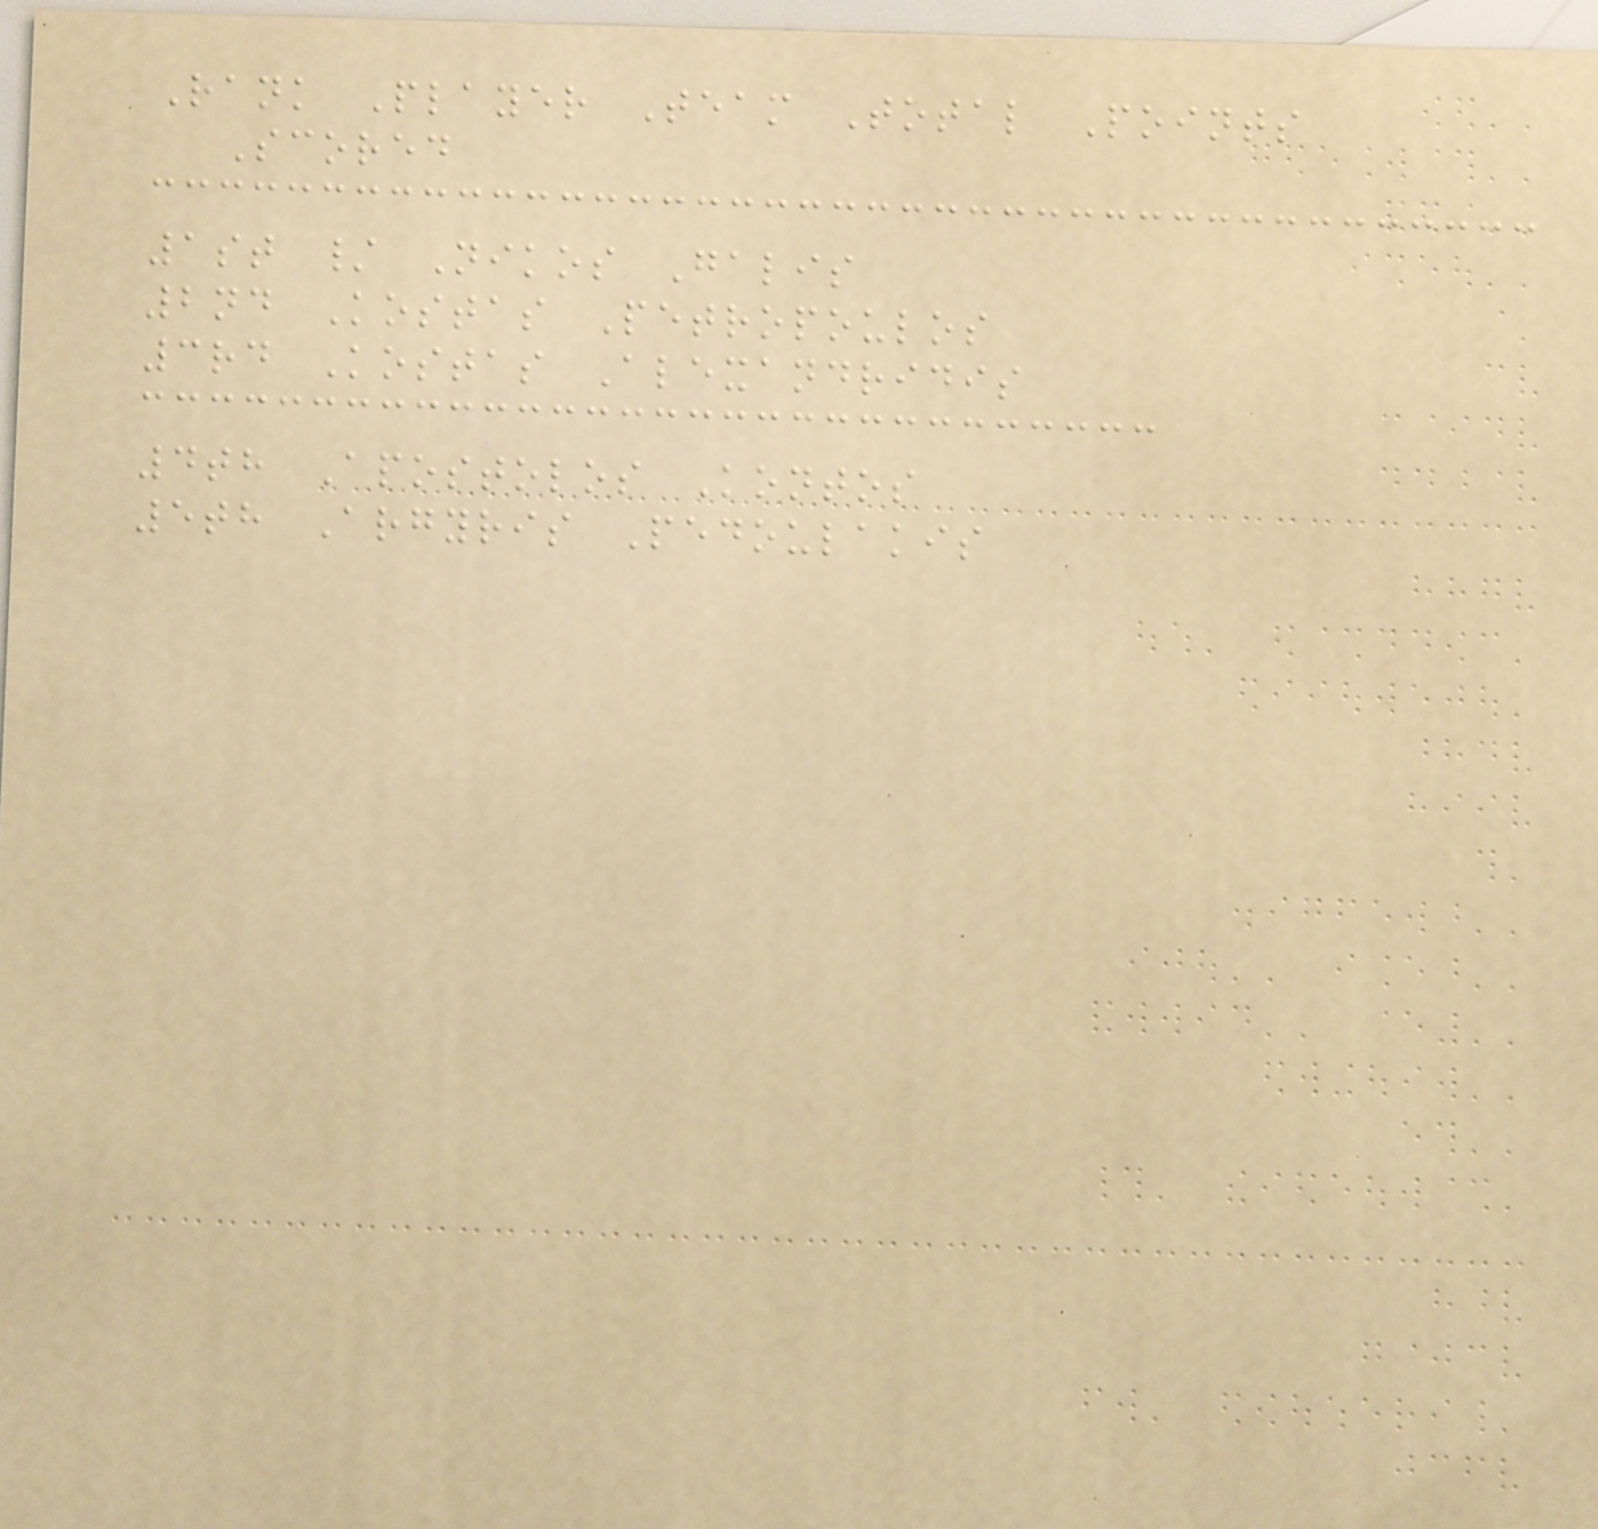Rank Player Team Total Points
Scored
1st / Nikos Galis
2nd Kostas Petropoulos
3rd Kostas Alexandridis
4th Apostolos Kontos
5th Argyris Pedoulakis
